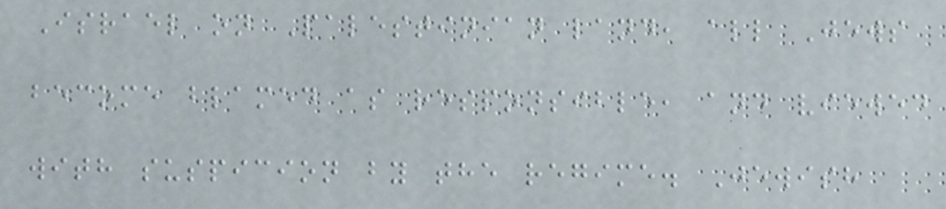Israel on Palestinian land, all Jews
become blamed as responsible, and viewed
with suspicion by the regime. Jewish
